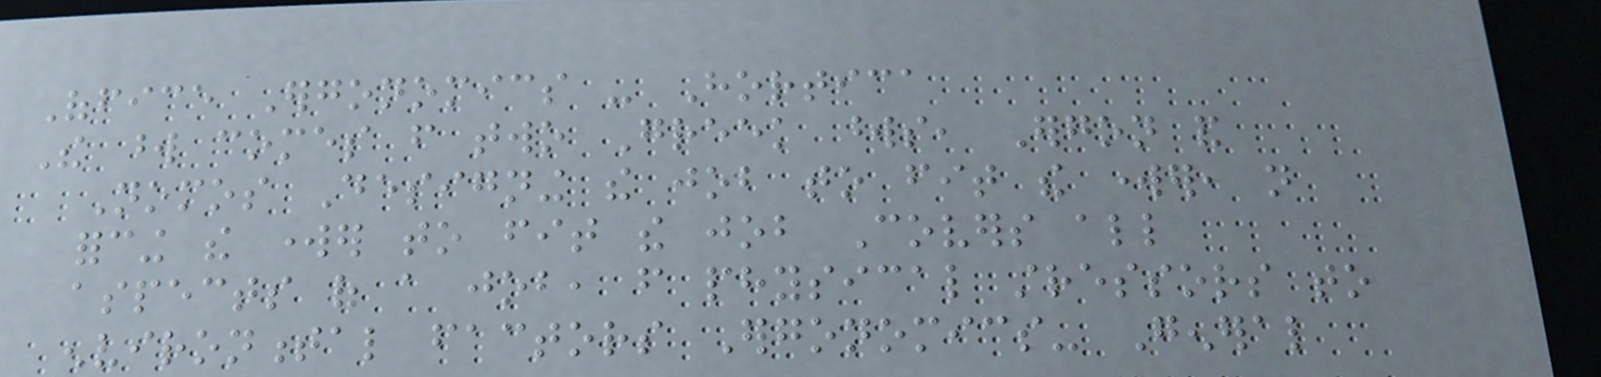Office Ergonomics - Hortica
The word comes from two Greek words, Ergon and
Nomos Designing the job to fit the worker, not
forcing the worker to fit the job Covers all
aspects of a job, from physical stressors to
environmental factors Ergonomics- General
